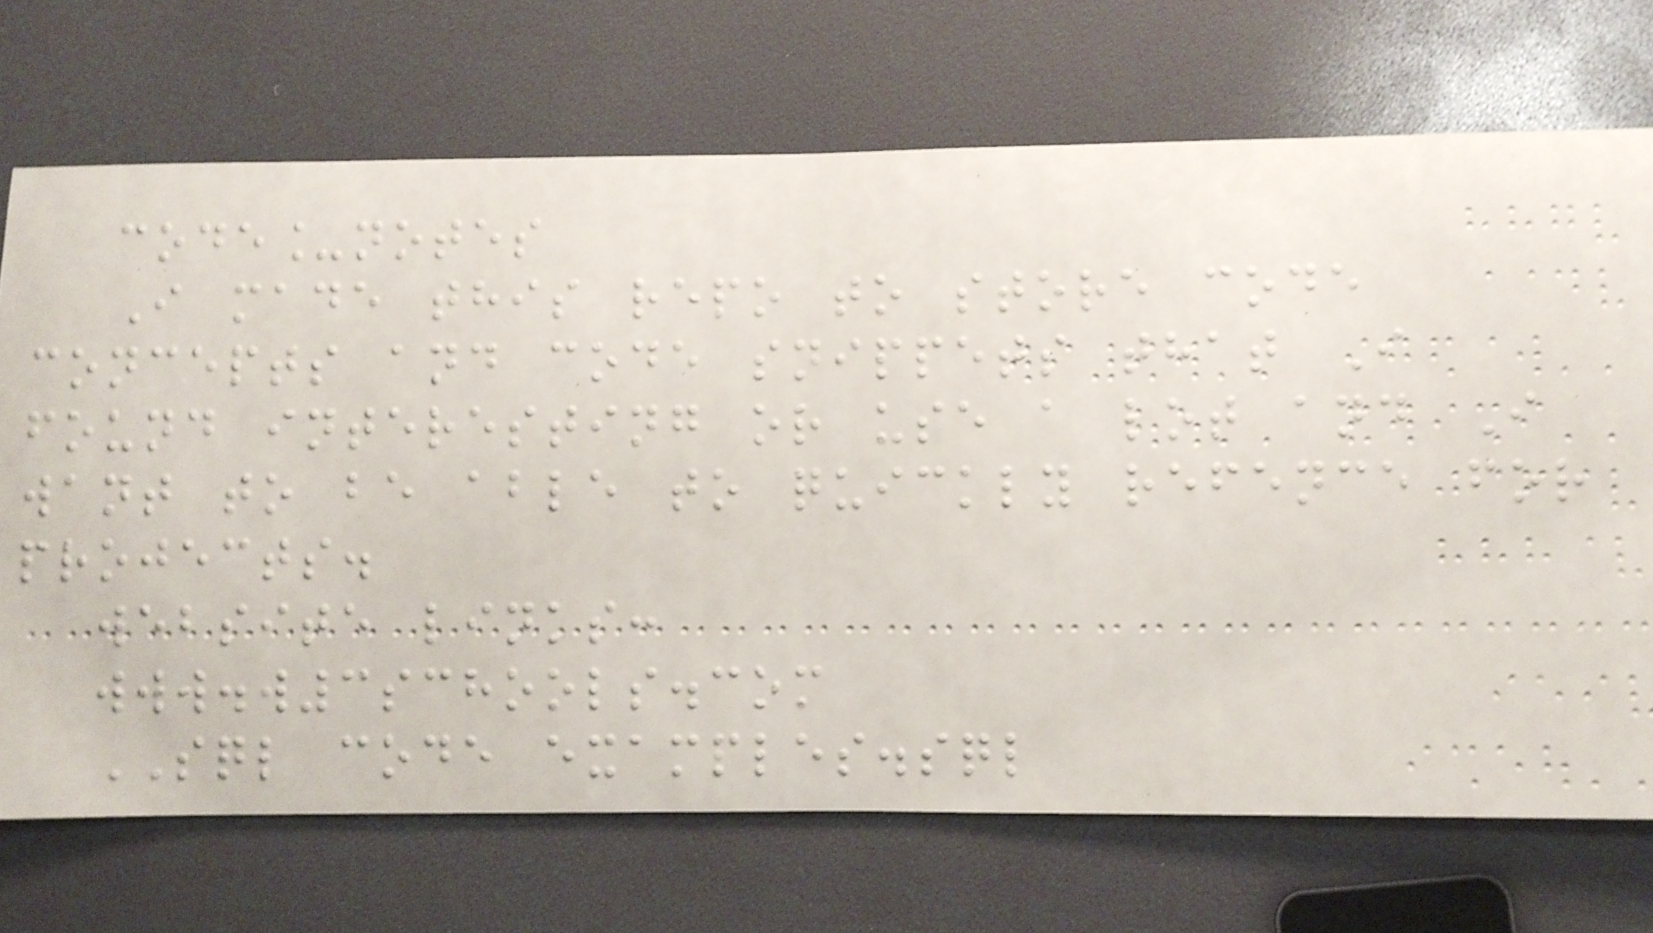code_notes
I made this repo to store code
concepts and code snippets that I
found interesting or use a lot and I
want to be able to quickly refence for
projects.
website links:
www.w3schools.com
SQL code examples.sql
